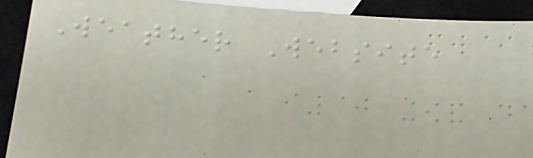Weather Website
